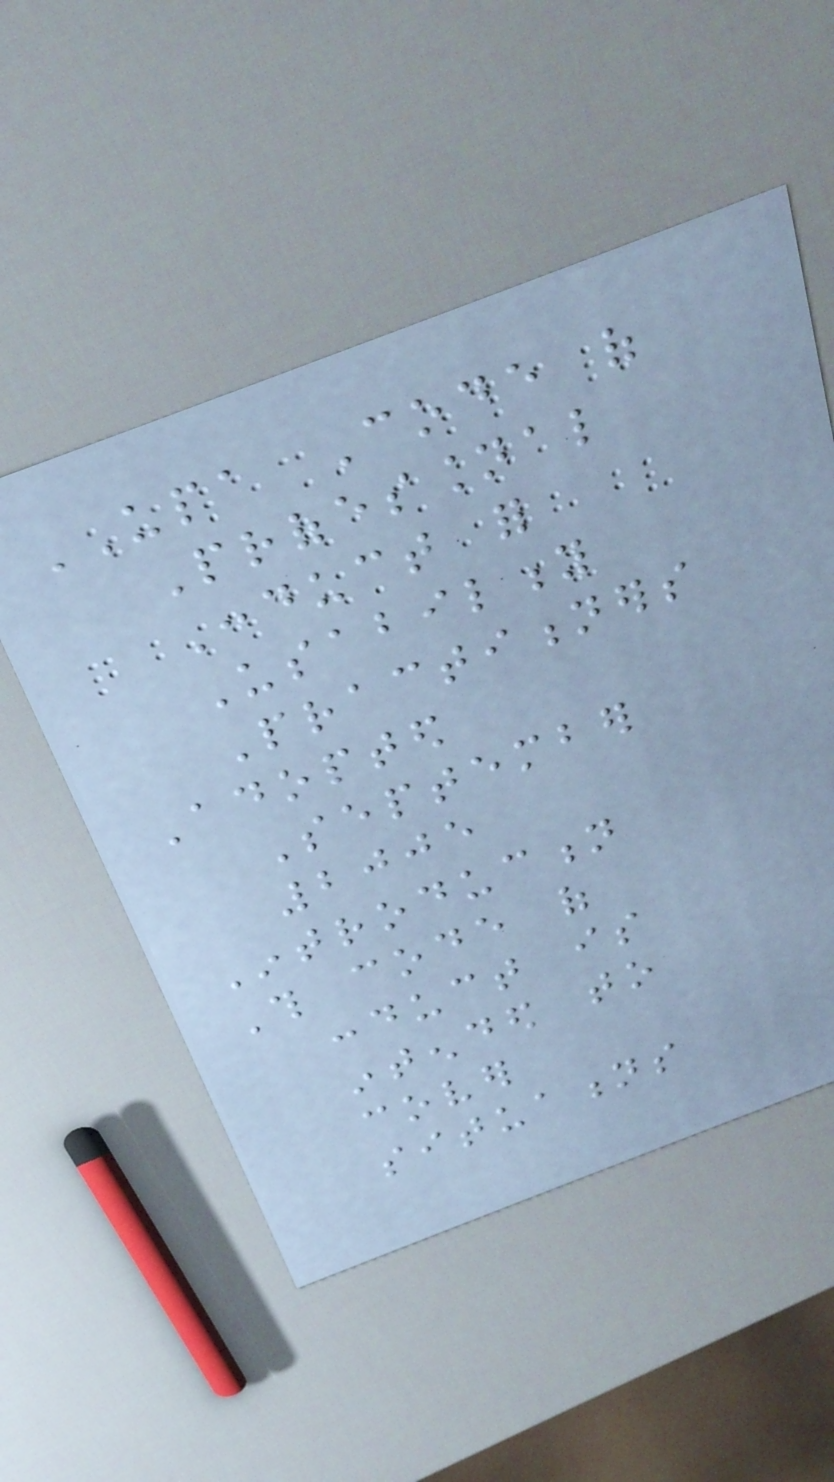UPA Code of
Professional
Conduct for
Usability
Practitioners
Adopted
September
2005
Introduction
This code of
conduct is
intended to
cover
situations
